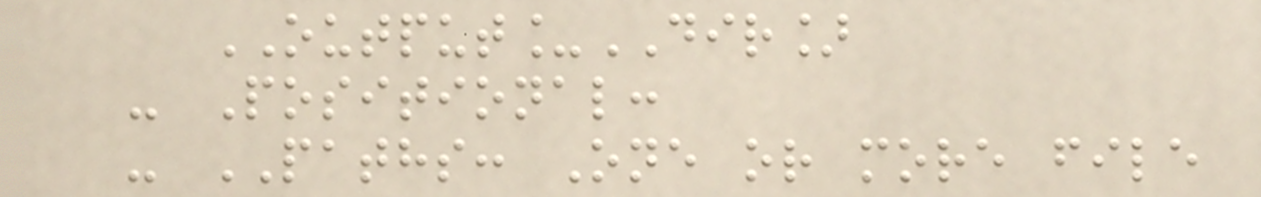OUTPUT_DIR]
- Positional:
- PATHS: One or more file
